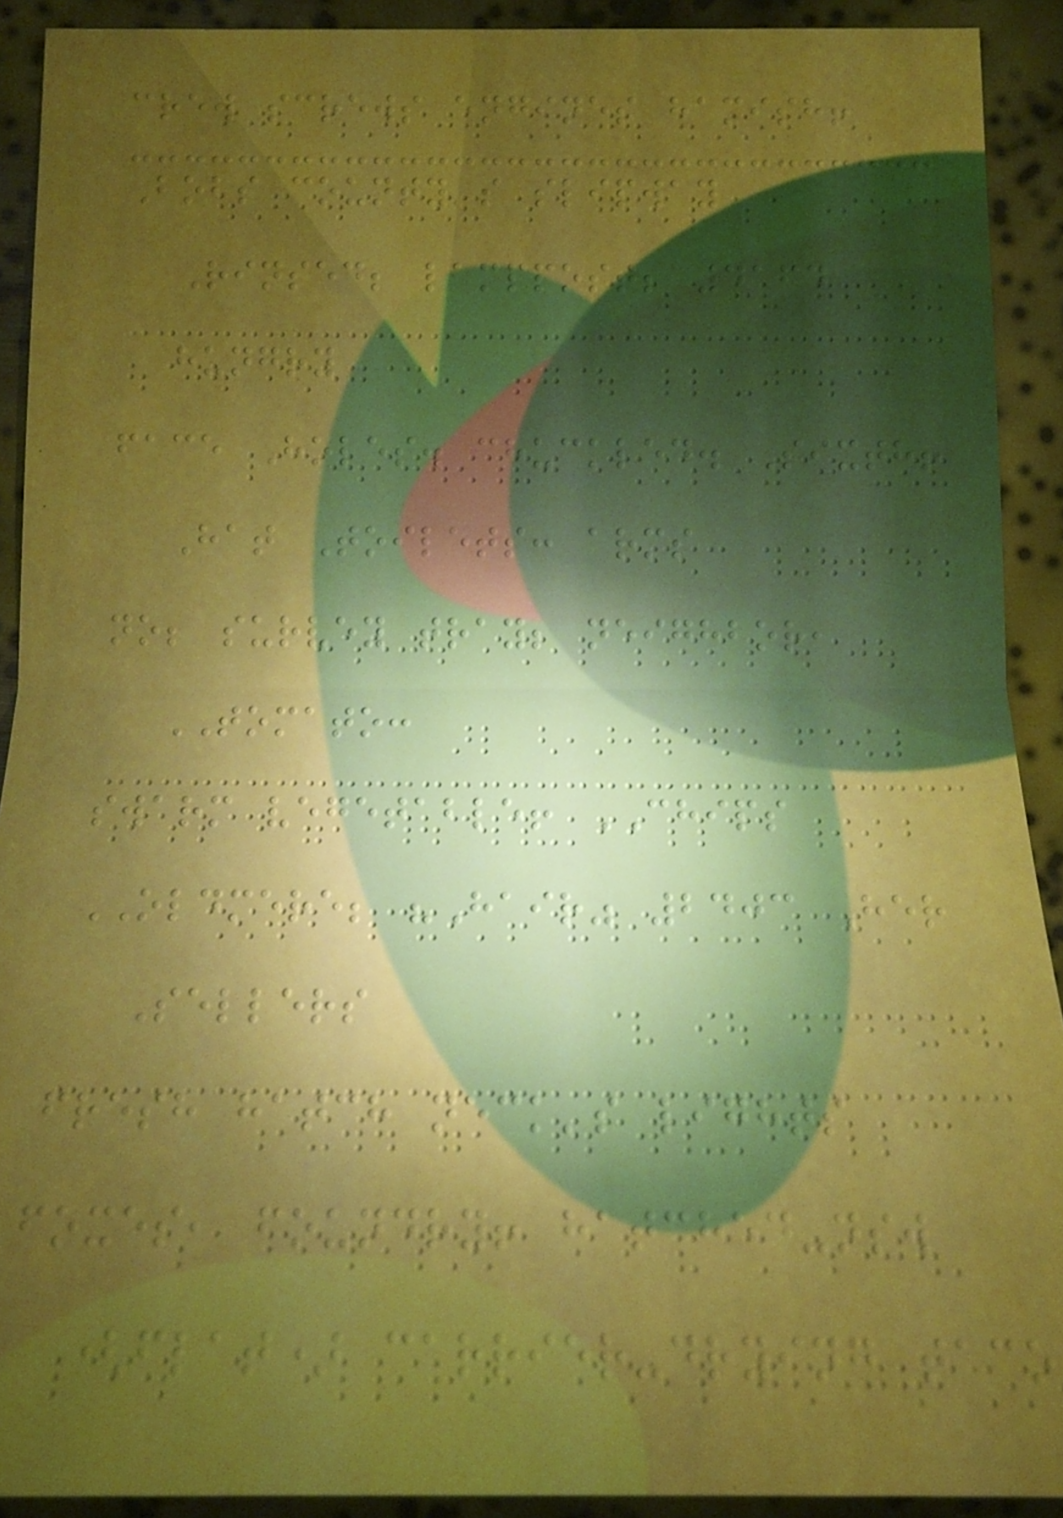crew screws engines hamish!
Bobs county's slipway
Rinsed; lamppost; 4164
hungry
face Holes. chuckled. Sixth!
Hat Toilets: arms
no; survey tray; neighbor,
TOMATO:
swarm vegetable! CHIPS
OLDMERE; "Hair" 2403 Her
Sellers
fresh hatch neck's lights
foxes, foundry! hatched-nsw
(flat) carrier-drying taco
